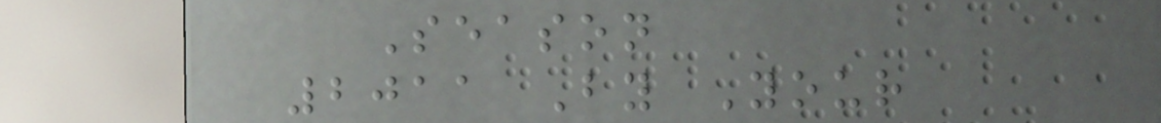Season
2011 By Your
